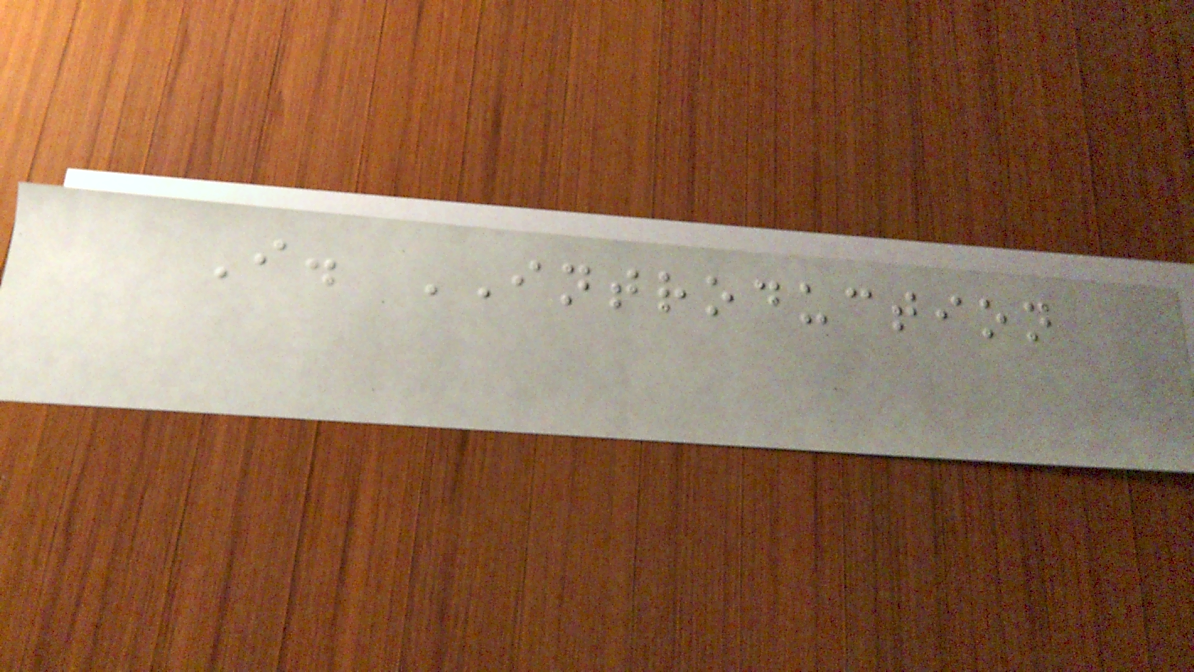I. INTRODUCTION
